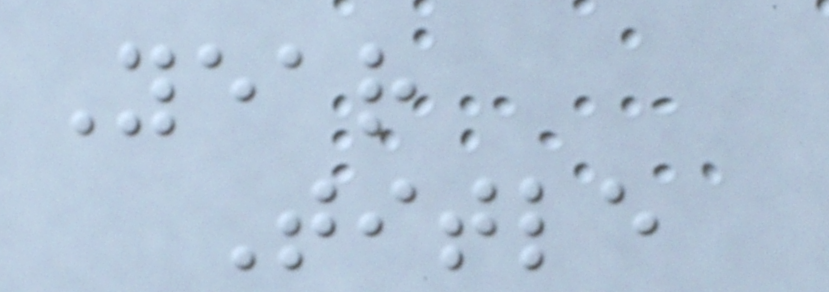Year
Title
